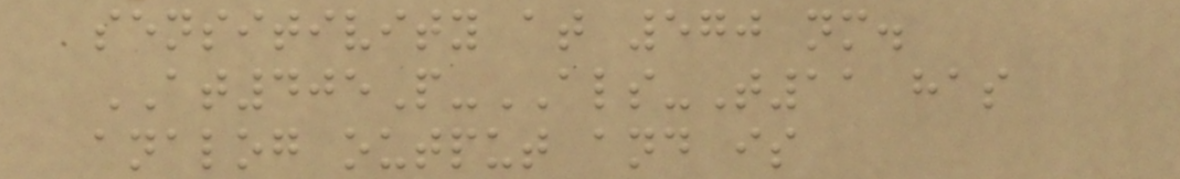sensitivity at 570 nm.
AT405P-ALS-T11 has
analog output and is
